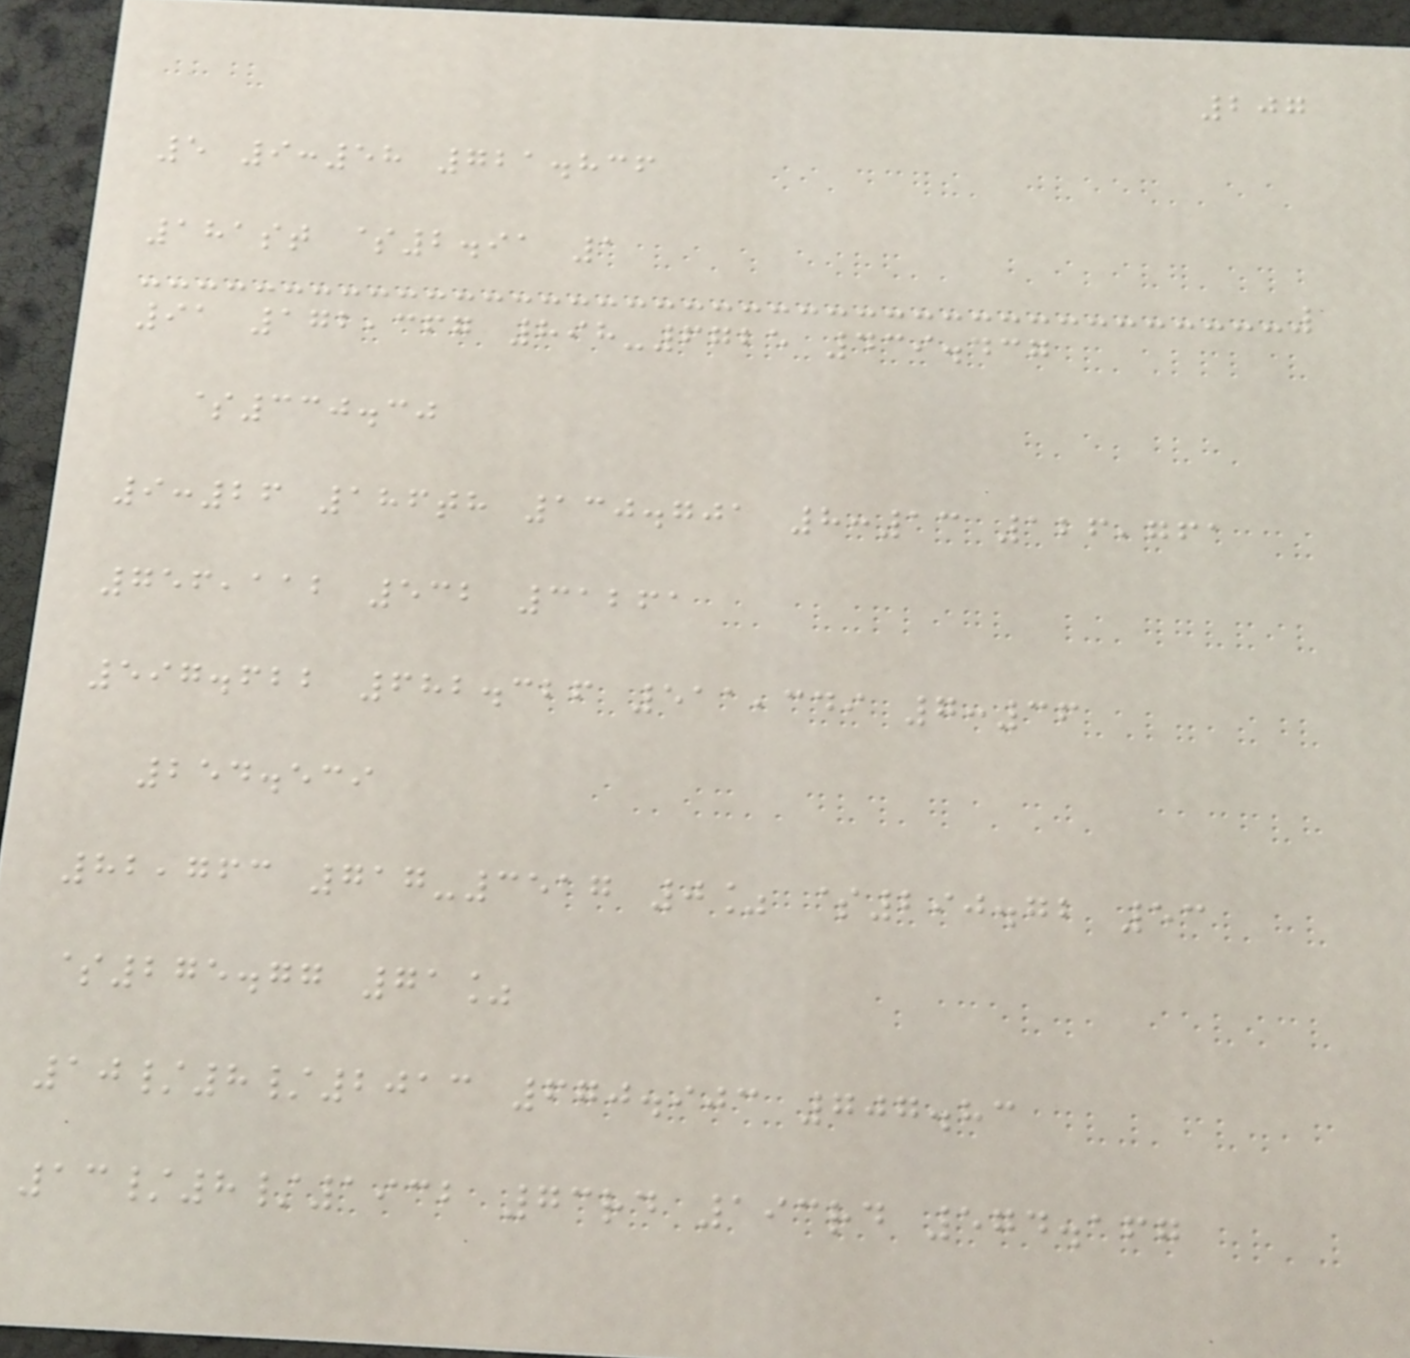207
5 9:58 721.836
181st $2.91 1
91 172,367 898-6725 439.437
$330.30
9:26 186th 130.701 8:13 126,761
756,112 532 31261
597.622 682.326 511,349 7:36
254.539
82,763 717-3517 0% $290.72 53
$275.77 71%
10/8/2013 670.903 707.83
13/8/1932 73rd 193rd 574.167
